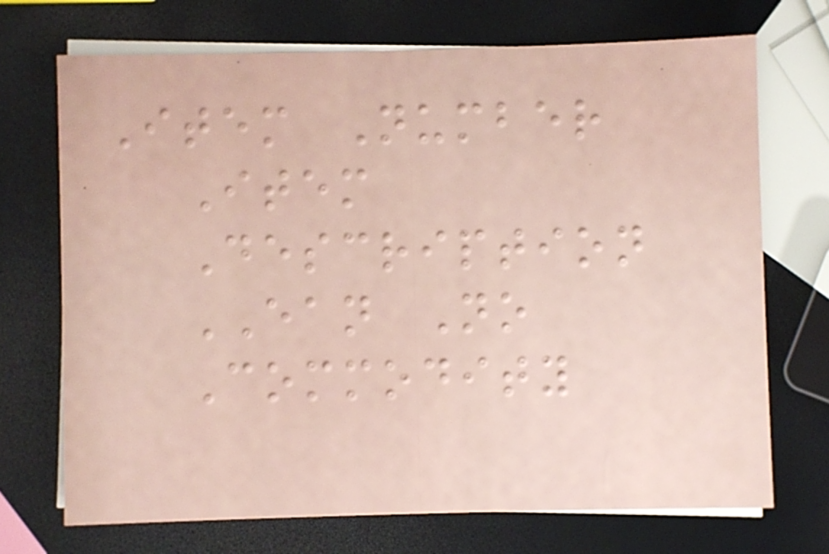Item Number
Item
Description
EAN No
Commodity
